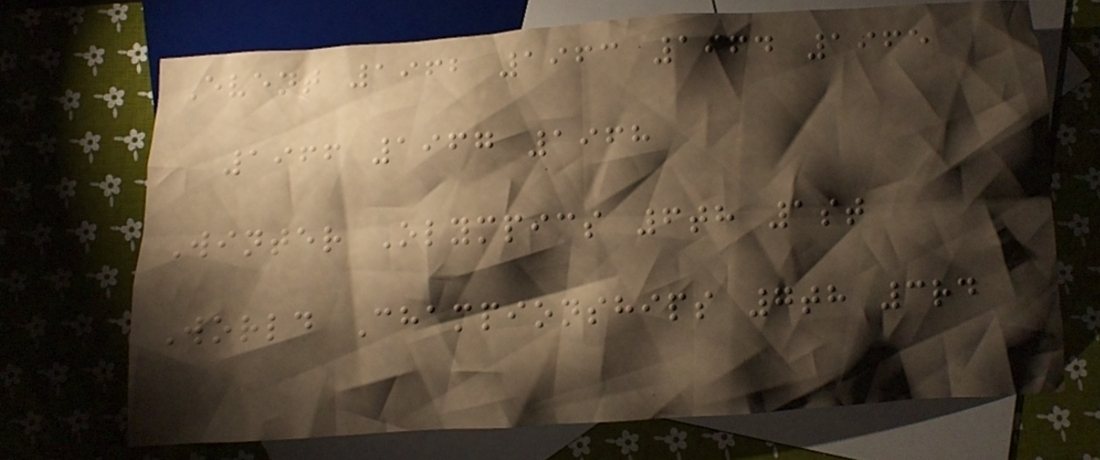Event 1962 1963 1964 1965
1966 1967 1968
Winter Olympics 6th 1st
World Championships 7th 3rd
